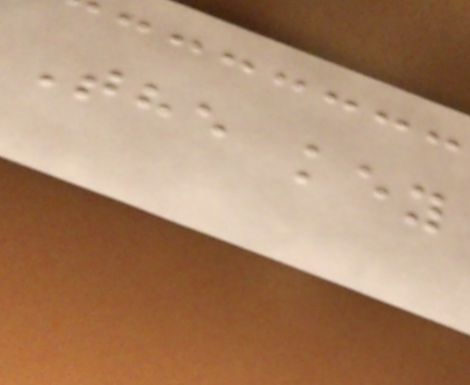The key
